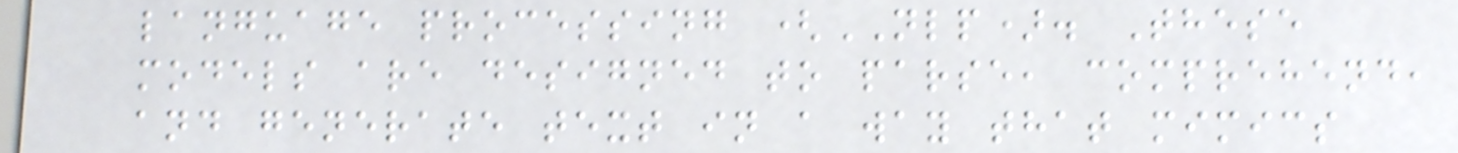language processing (NLP). These
models are designed to parse, comprehend,
and generate text in a way that mimics
